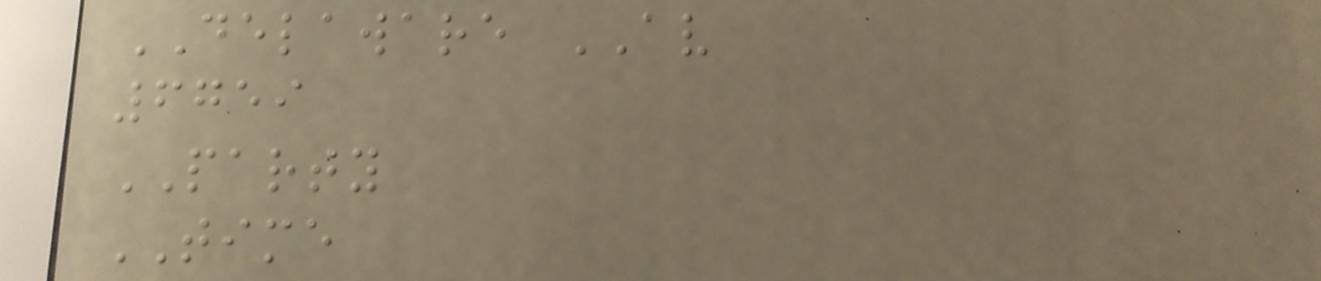DELAWARE AV
6759
PARTY
TIME
